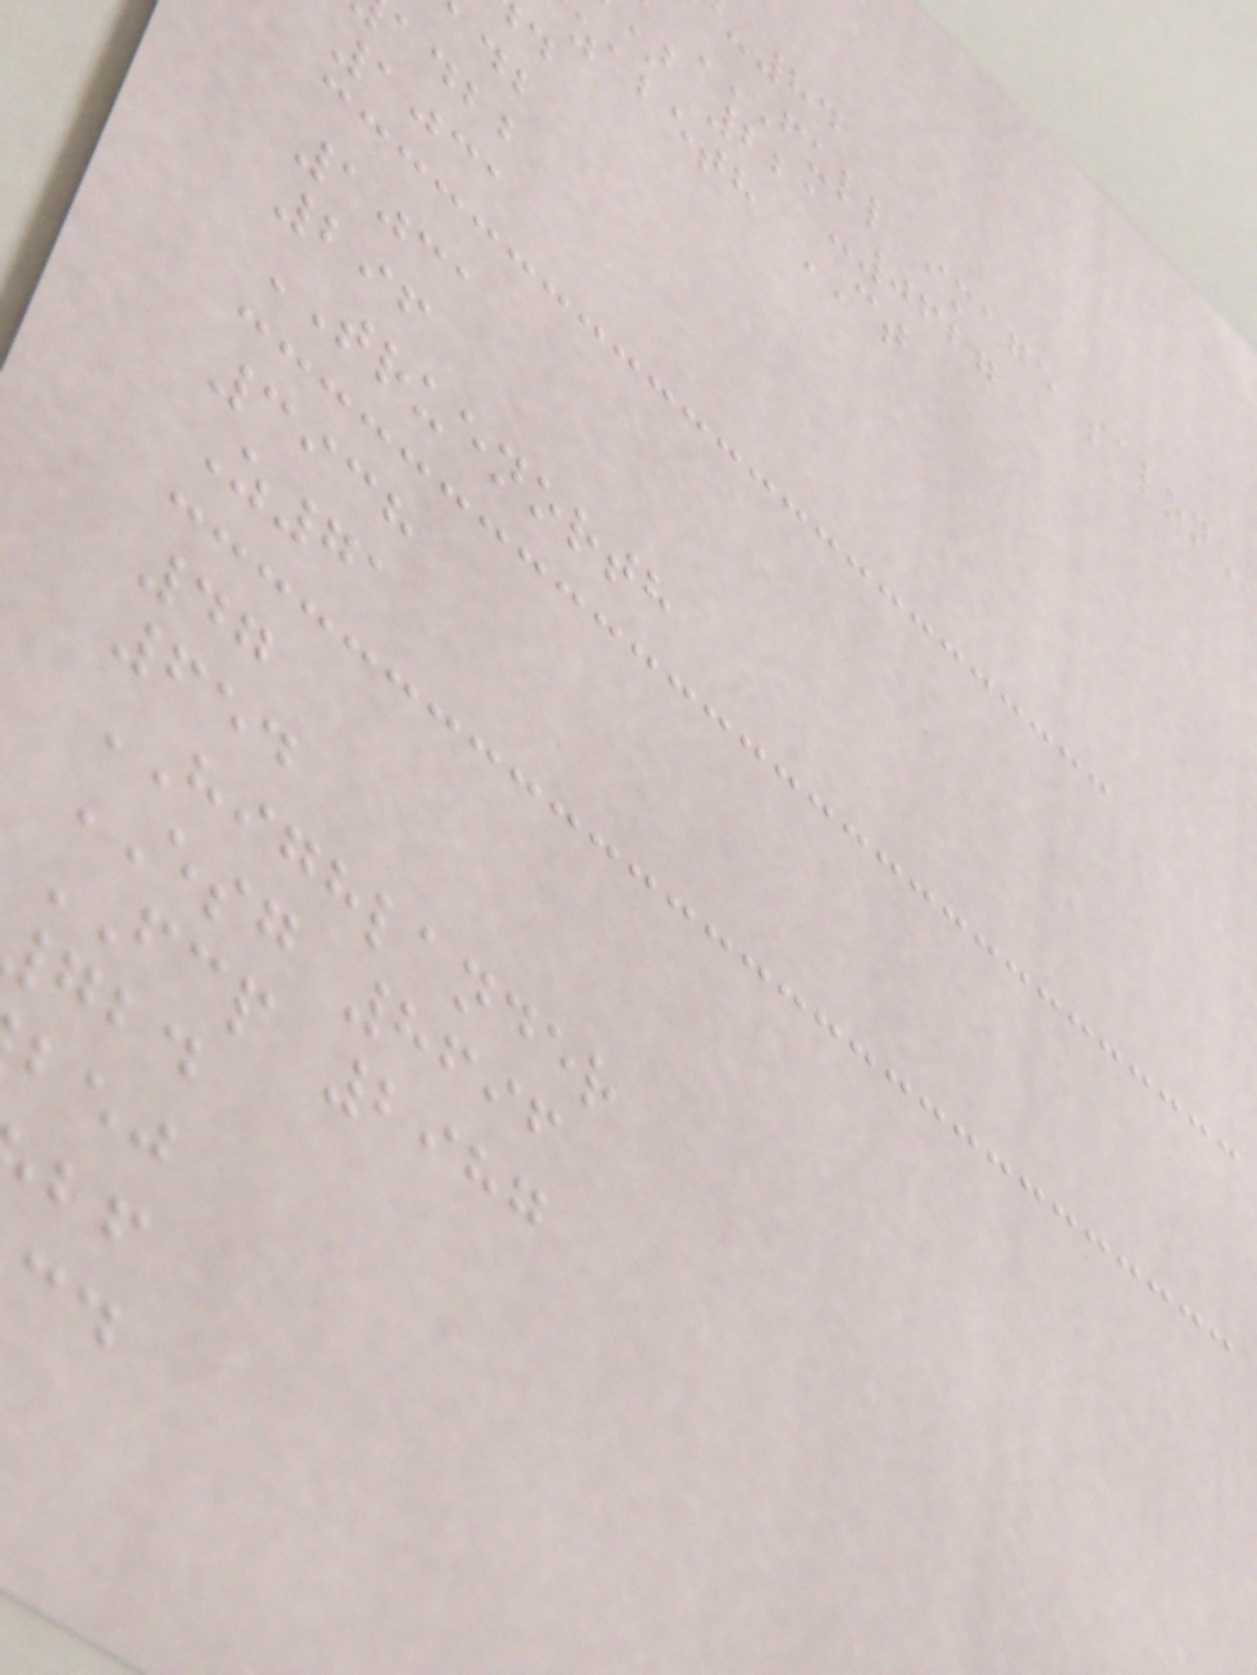-84
221-0627
zabeth CT
adbb
1031
1031
296
TRUENORTH
3938
Z71
47
654
HIGHLANDER
ESG 8696
FCP 2987
